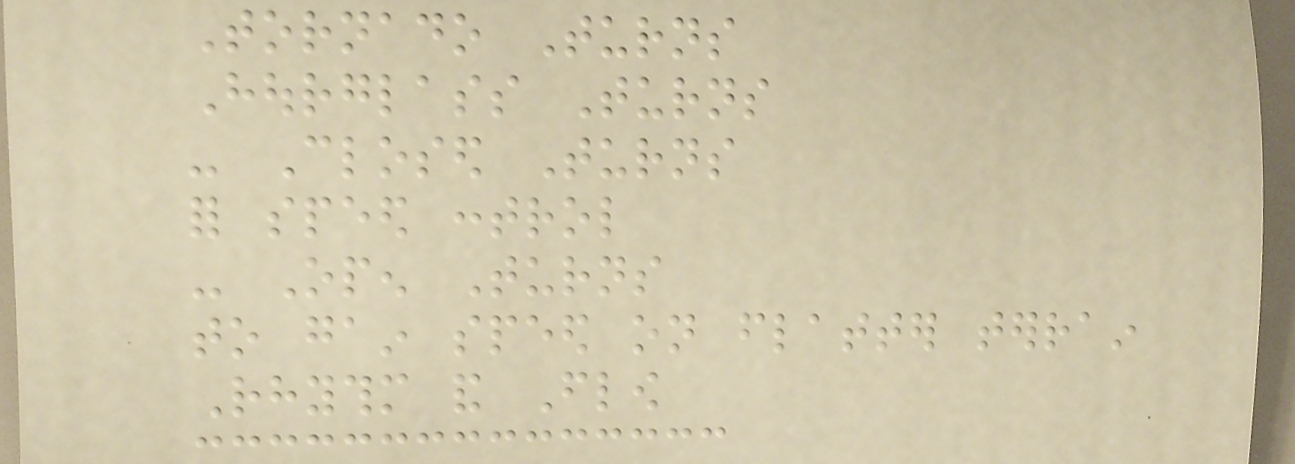Tornado Turns
Hourglass Turns
- Closed Turns
for speed control
- Open Turns
to gain speed on flatter terrain
Rhythm and Flow
